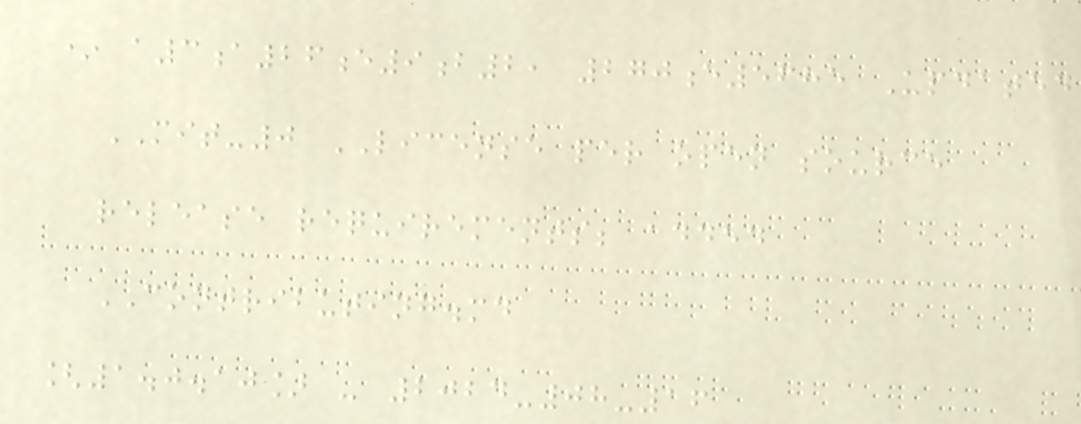* a3a26e9b2, 270e5685 Updated
MIT-0 LICENSE per open source
release requirements; added
CONTRIBUTING.md
[1.0.10] - 2024-08-16
